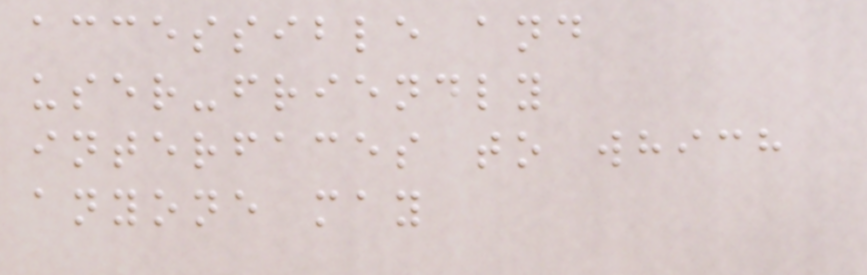accessible and
user-friendly
interfaces to which
anyone may
